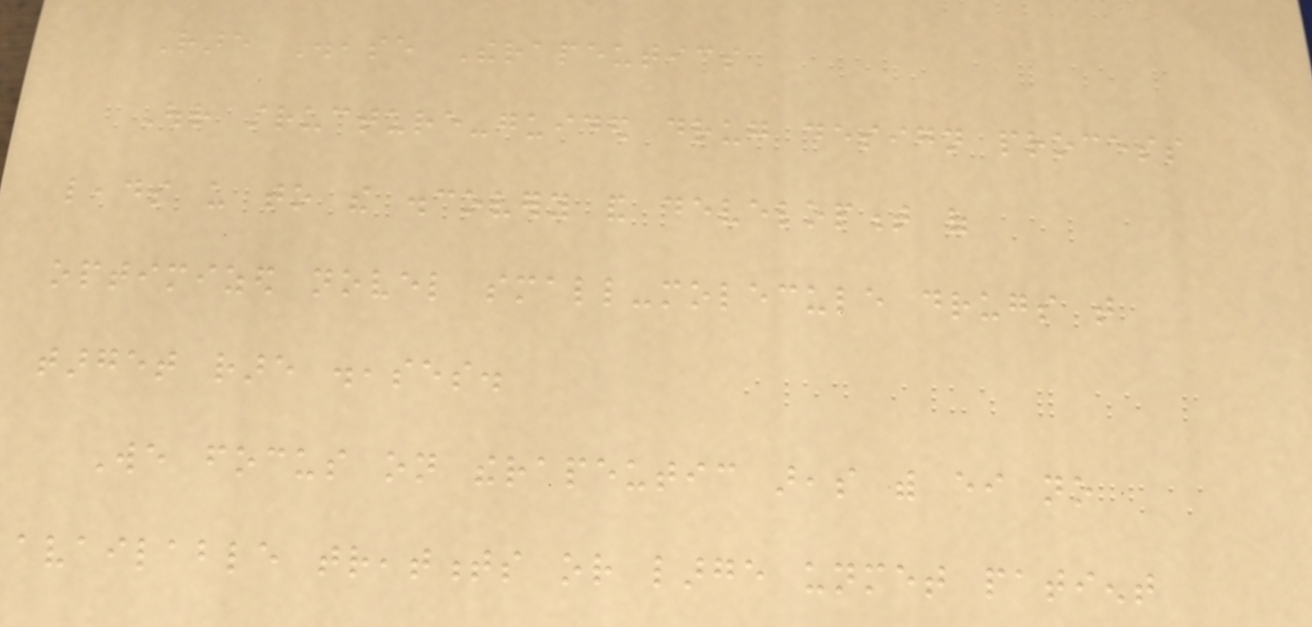Rare Disease Therapeutics
Our structure-guided drug design process
leads us to the discovery and development of
optimized novel small-molecule drugs that
target rare diseases.
We focus on therapeutic areas with either no
available treatments or large unmet patient
